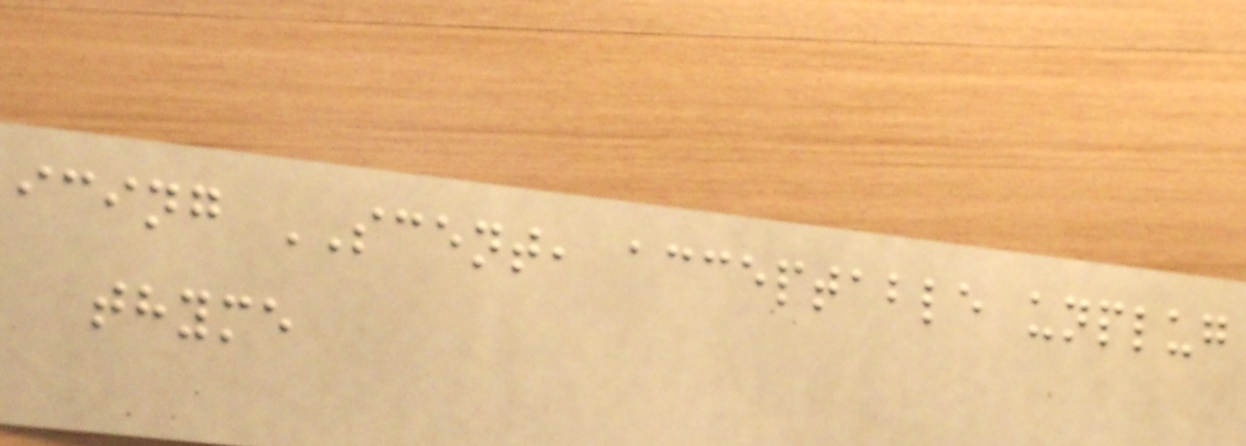icing SCENT, acceptable unplug
thyme
